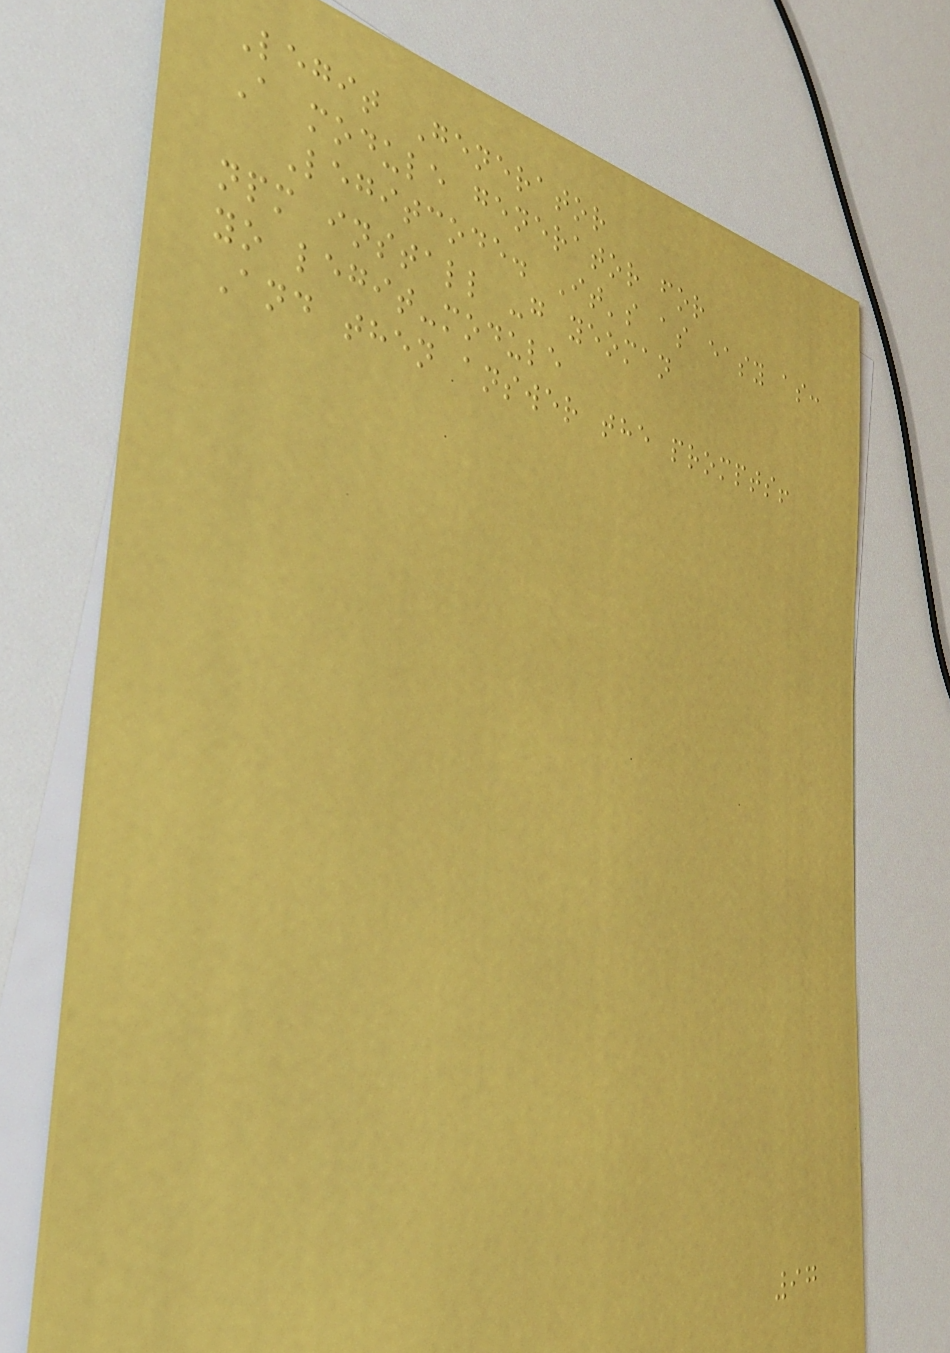Legit Generator
A module generator for
Legitcode. It's as easy as:
npm install -g yeoman
yo legit-module
And then answer the prompts!
97
